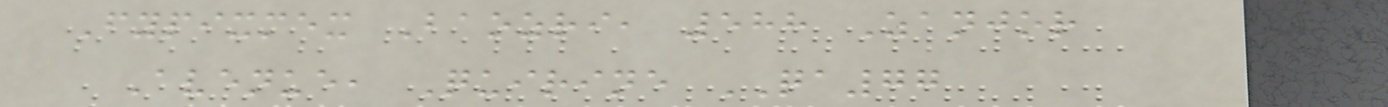Fypixmex Baozri, 588 Zanjor
Avenue, Quirine QA77
